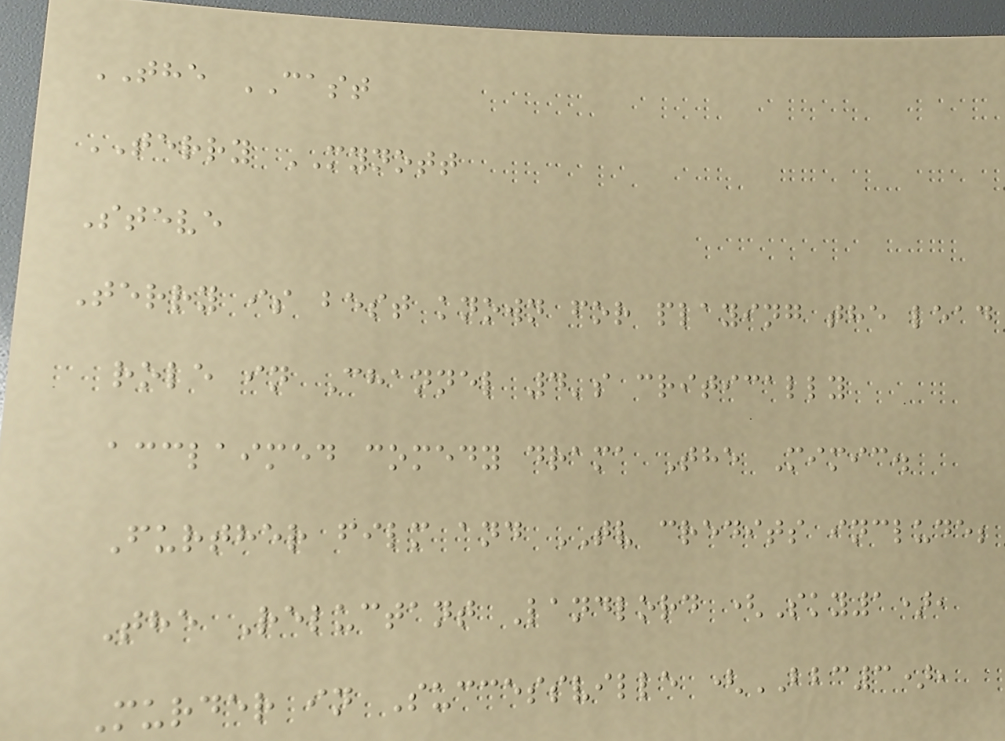THE CAST
TERRY MYNOTT
Steve
Terry is best known for playing the lead
role in Channel 4's critically
acclaimed comedy drama The Mimic.
Further film and TV credits include;
The Reluctant Landlord (Sky1),
Murder in Successville (BBC3),
